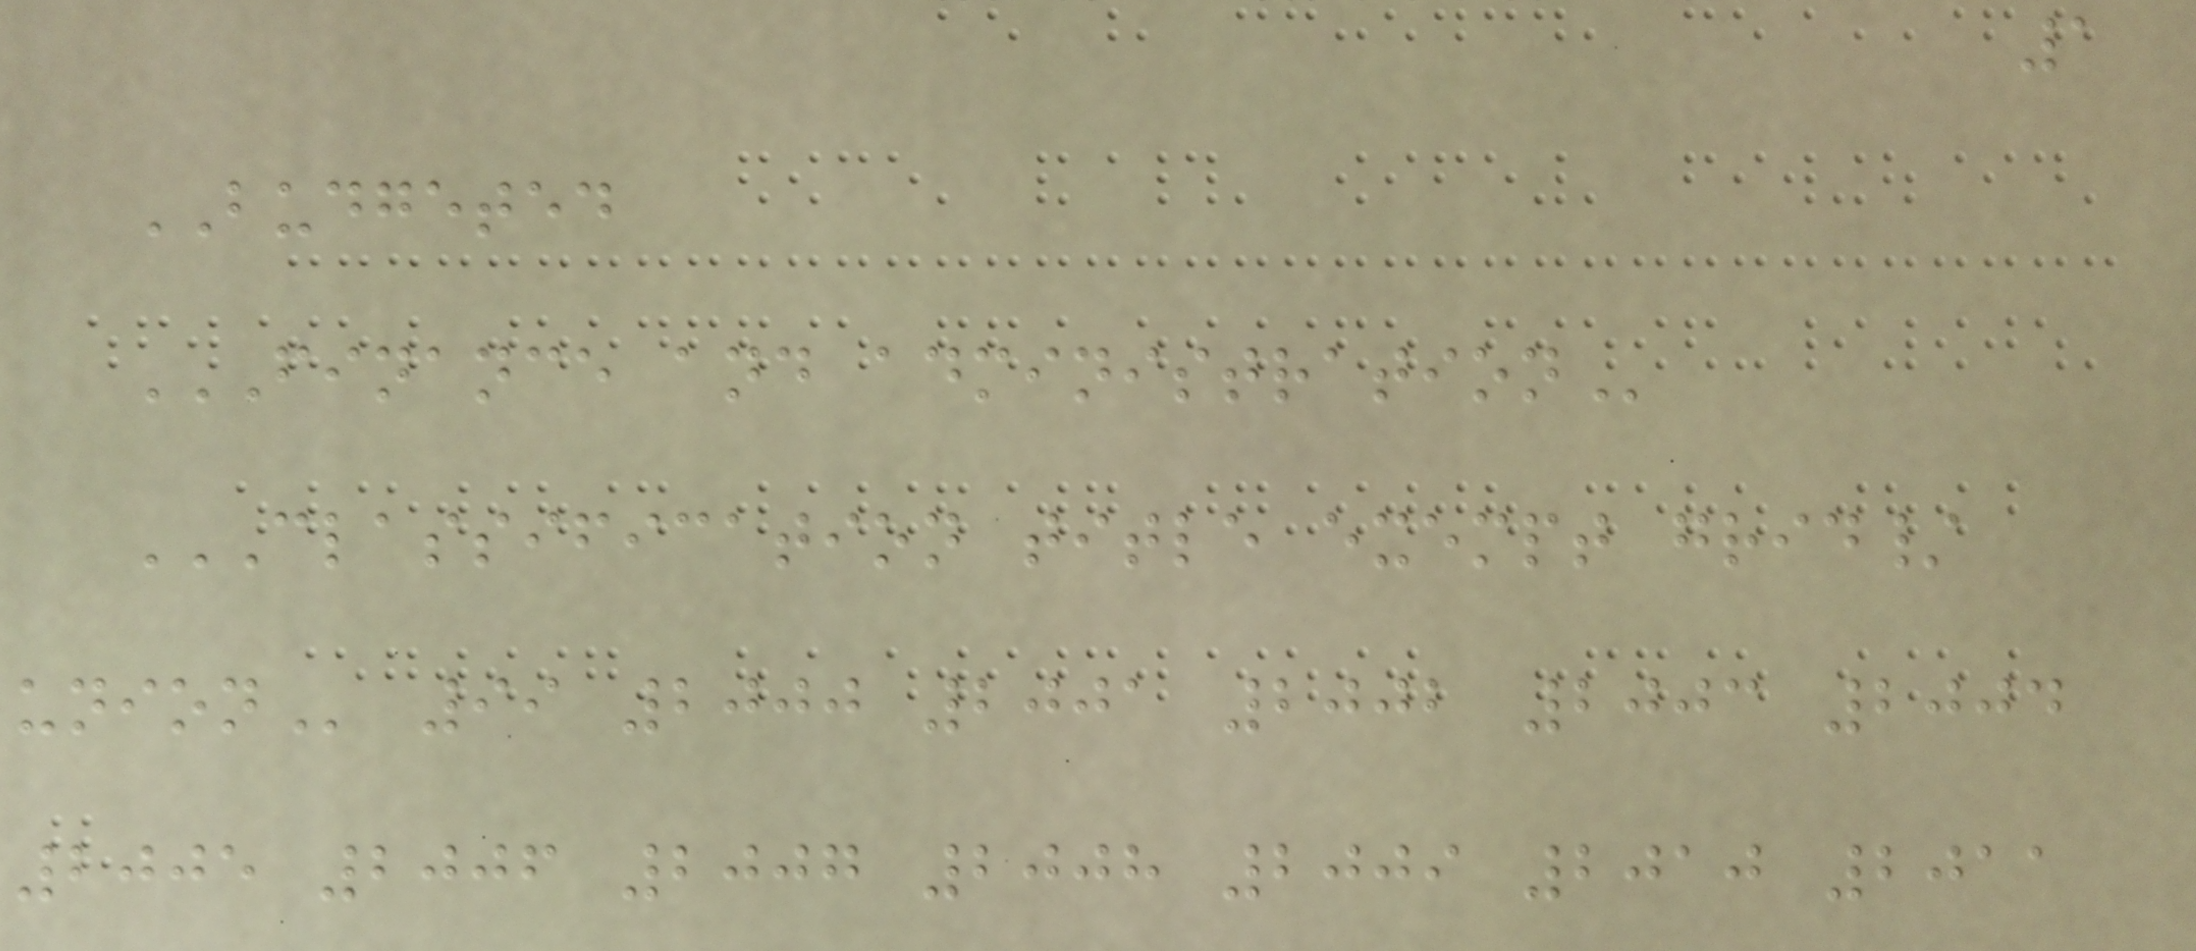1
BUDGETED
FINANCE AND ADMINISTRATION
CLASSIFICATION TITLE EXEMPT GRID/
UNION 99 2000 2001 2002 2003 2004
2005 2006 2007 2008 2009 2010 2011
